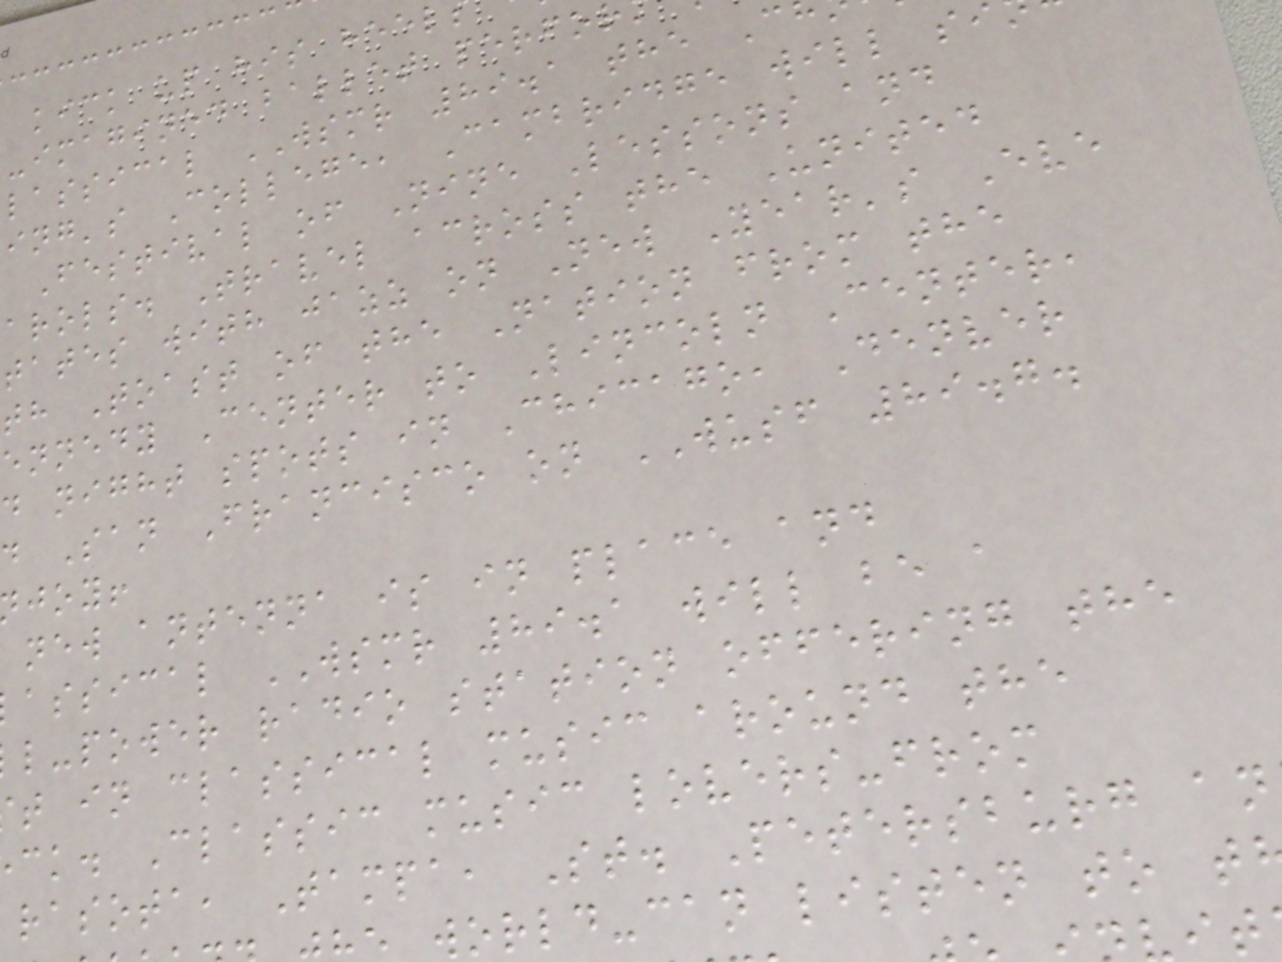kick up his heel
-imagined ballet perfo
lassical WSMR 89.1 the C
ing's College, Cambridge will si
Festival of Nine Lessons and
arols. Travel across the United
tates with jazz on New Year's Eve
th Toast of the Nation from the
ennedy Center to Lincoln Center,
d night spots in Chicago, Denver
San Francisco on WUSF 89.7.
joy!
new antenna is in place and
assical WSMR 89.1 will be a
l-power radio station offering the
t in classical music around the
ck. Classic music lovers-from
rasota, Tampa, St. Petersburg an
world-can listen to t
